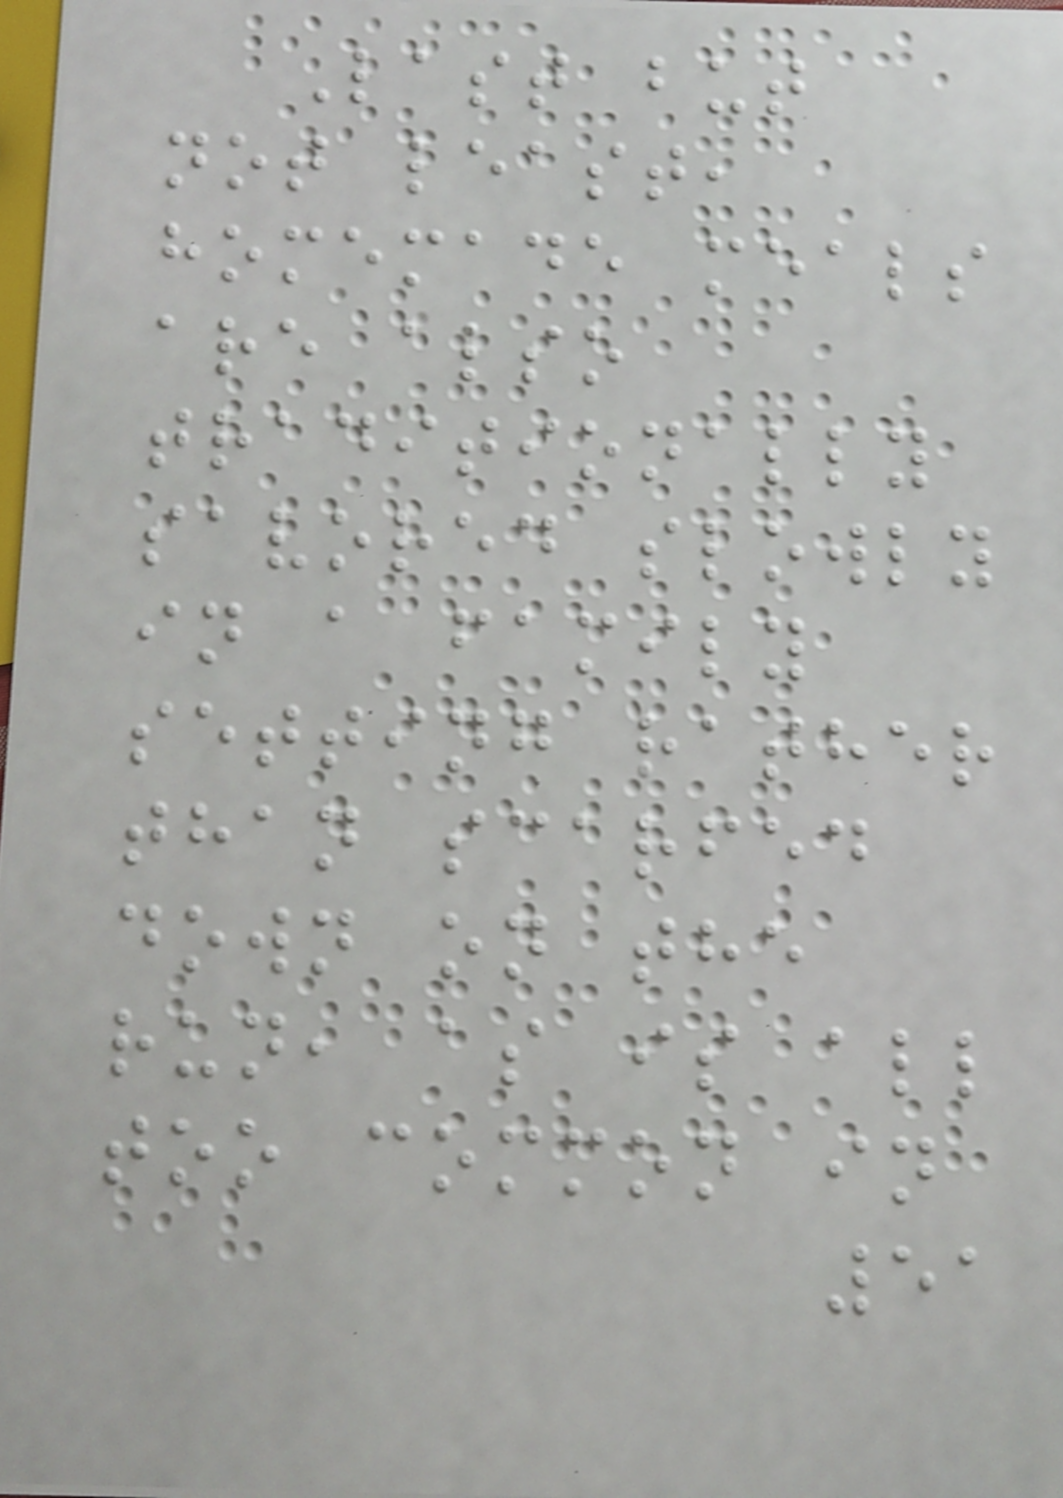Last but
not least,
homemade meals
are also
traditionally
savored slowly
in a family
setting rather
than scarfed
down on the
run, as is all
too common in
51
